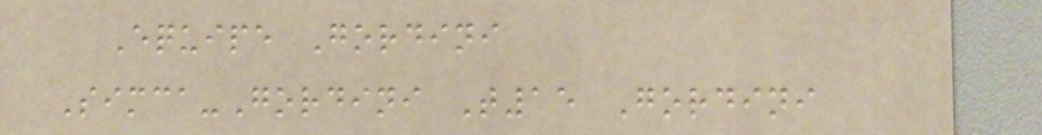Equipe Gordini
Simca-Gordini T15 Gordini
